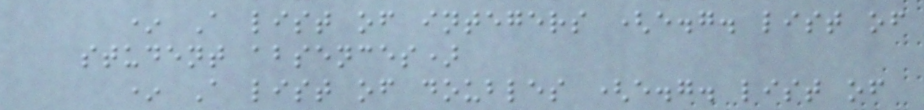* A list of integers (e.g. list of
student absences)
* A list of doubles (e.g. list of
